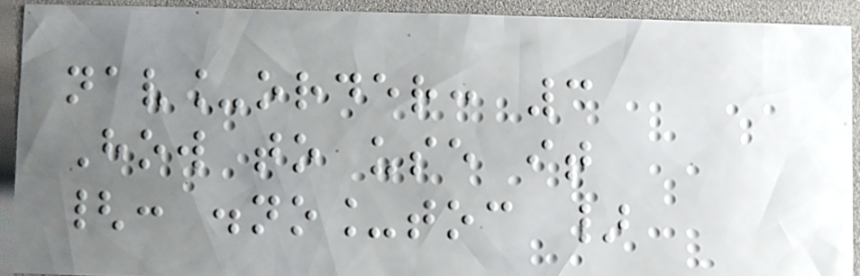nav_order: 3
How to use it
{: .no_toc }
